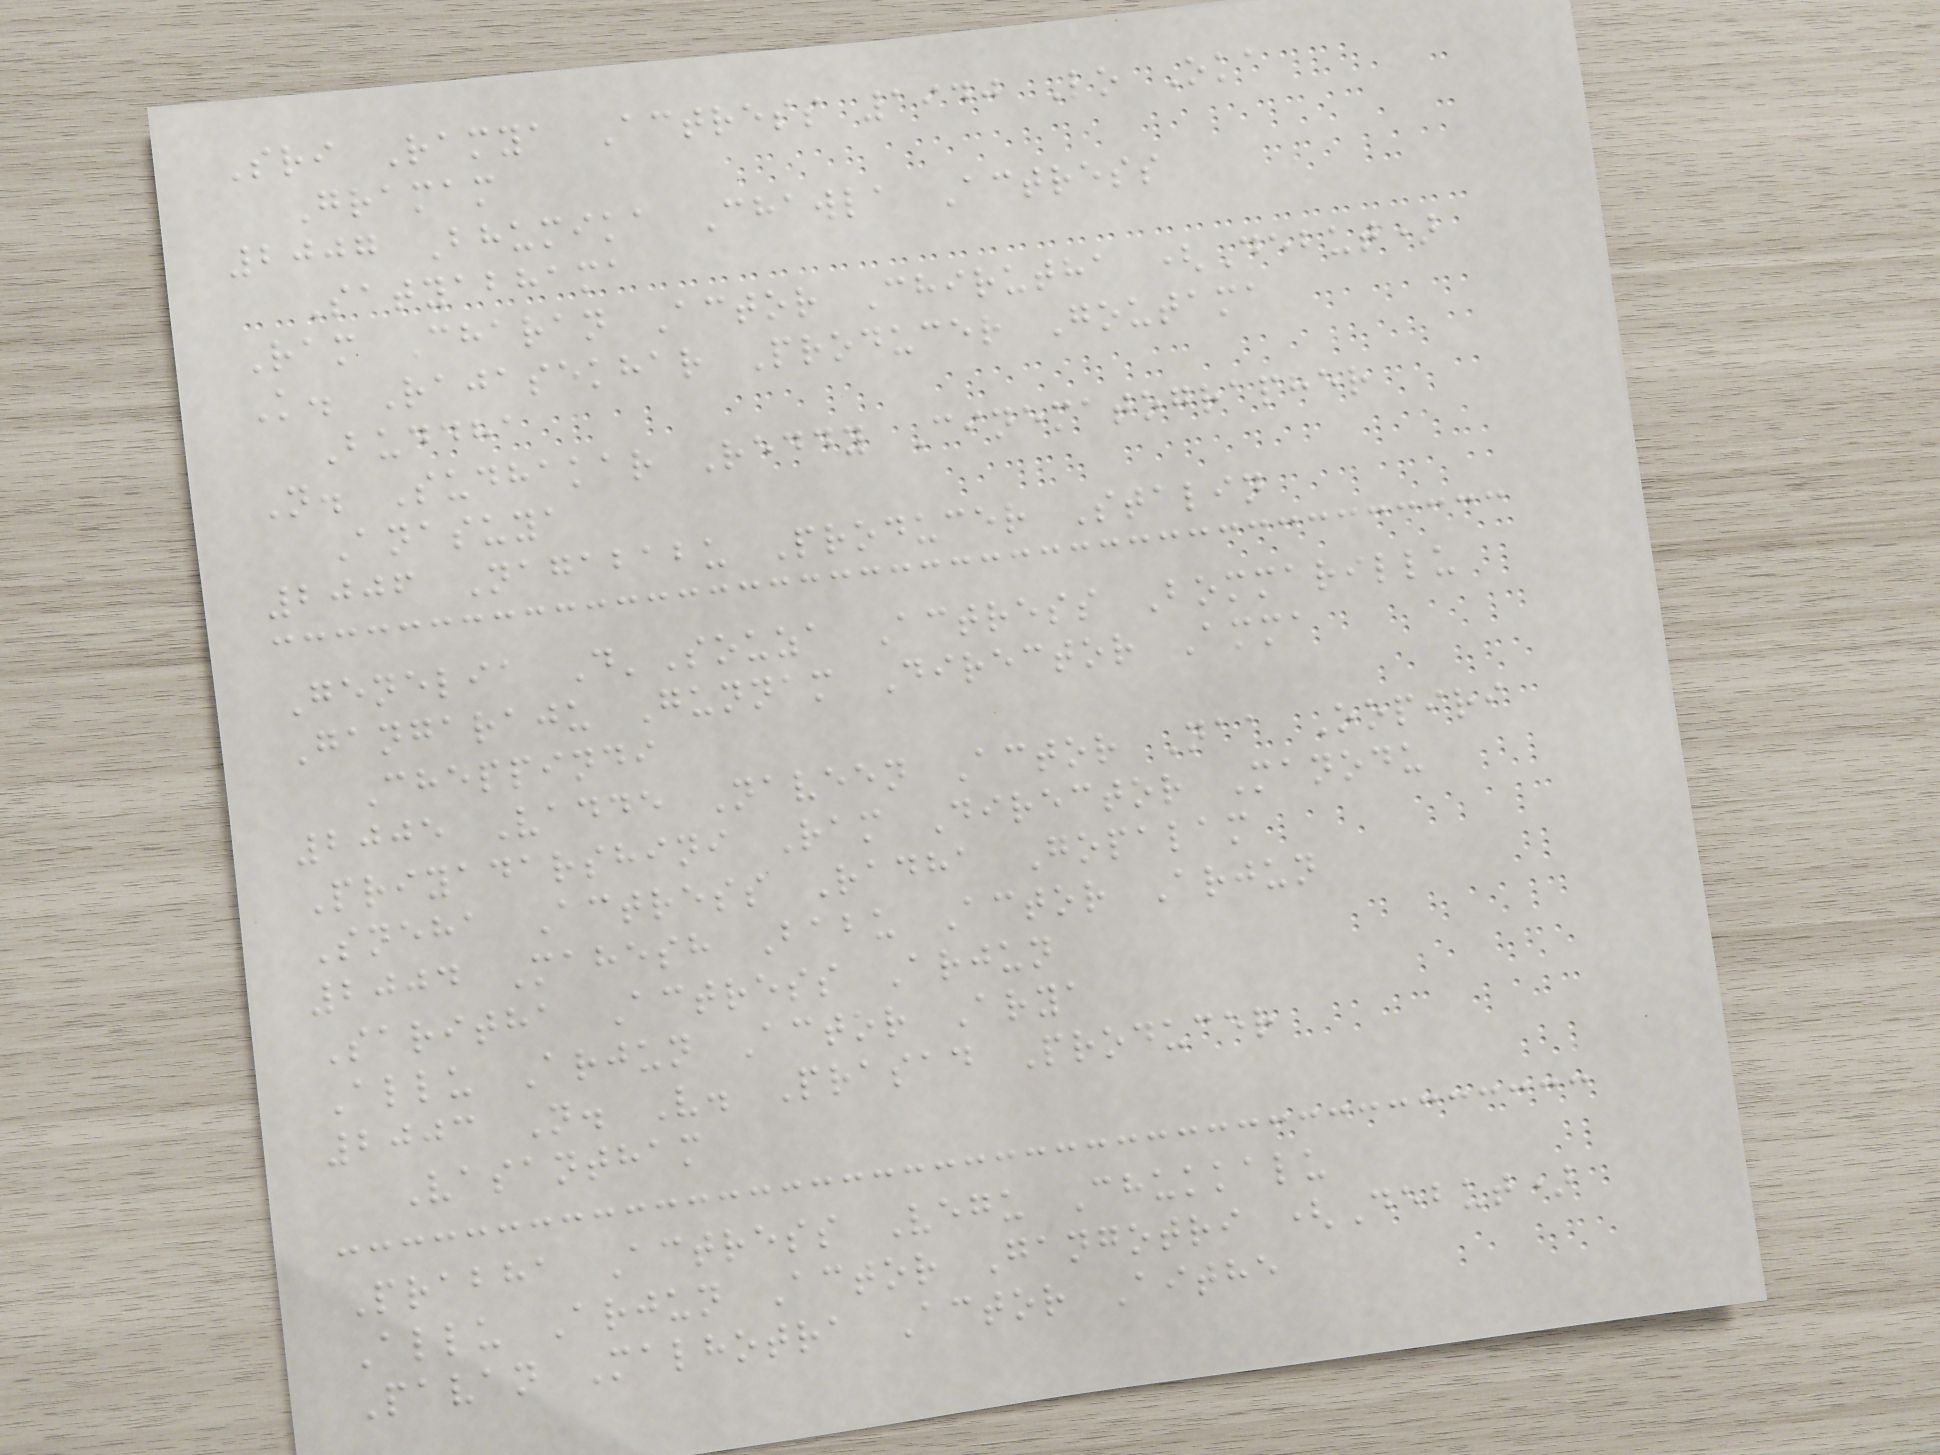Sri Ramya Actress 1940 Lo Oka
Gramam
2007 Bhumika Chawla Actress
Satyabhama
Ram Charan Actor Chirutha (Debut)
K. Rajasekhar Producer Goutama
Buddha
N. Sudhakar Reddy Cinematographer
Anasuya
2006 Nagababu Producer Stalin
Genelia D'Souza Actress Bommarillu
Gangaraju Gunnam Director Amma
Cheppindi
2005 Vadde Naveen Actor Naa Oopiri
Priyadarshini Ram Director Manodu
Sneha Actress Radha Gopalam
2004 Mahesh Babu Actor Arjun
Saritha Actress Arjun
Allu Arjun Actor Arya
2003 N. V. Prasad Producer
Vasantham
Prabha Actress Vegu Chukkalu
Allu Arjun Actor Gangotri (Debut)
Pavan Malhotra Actor Aithe
